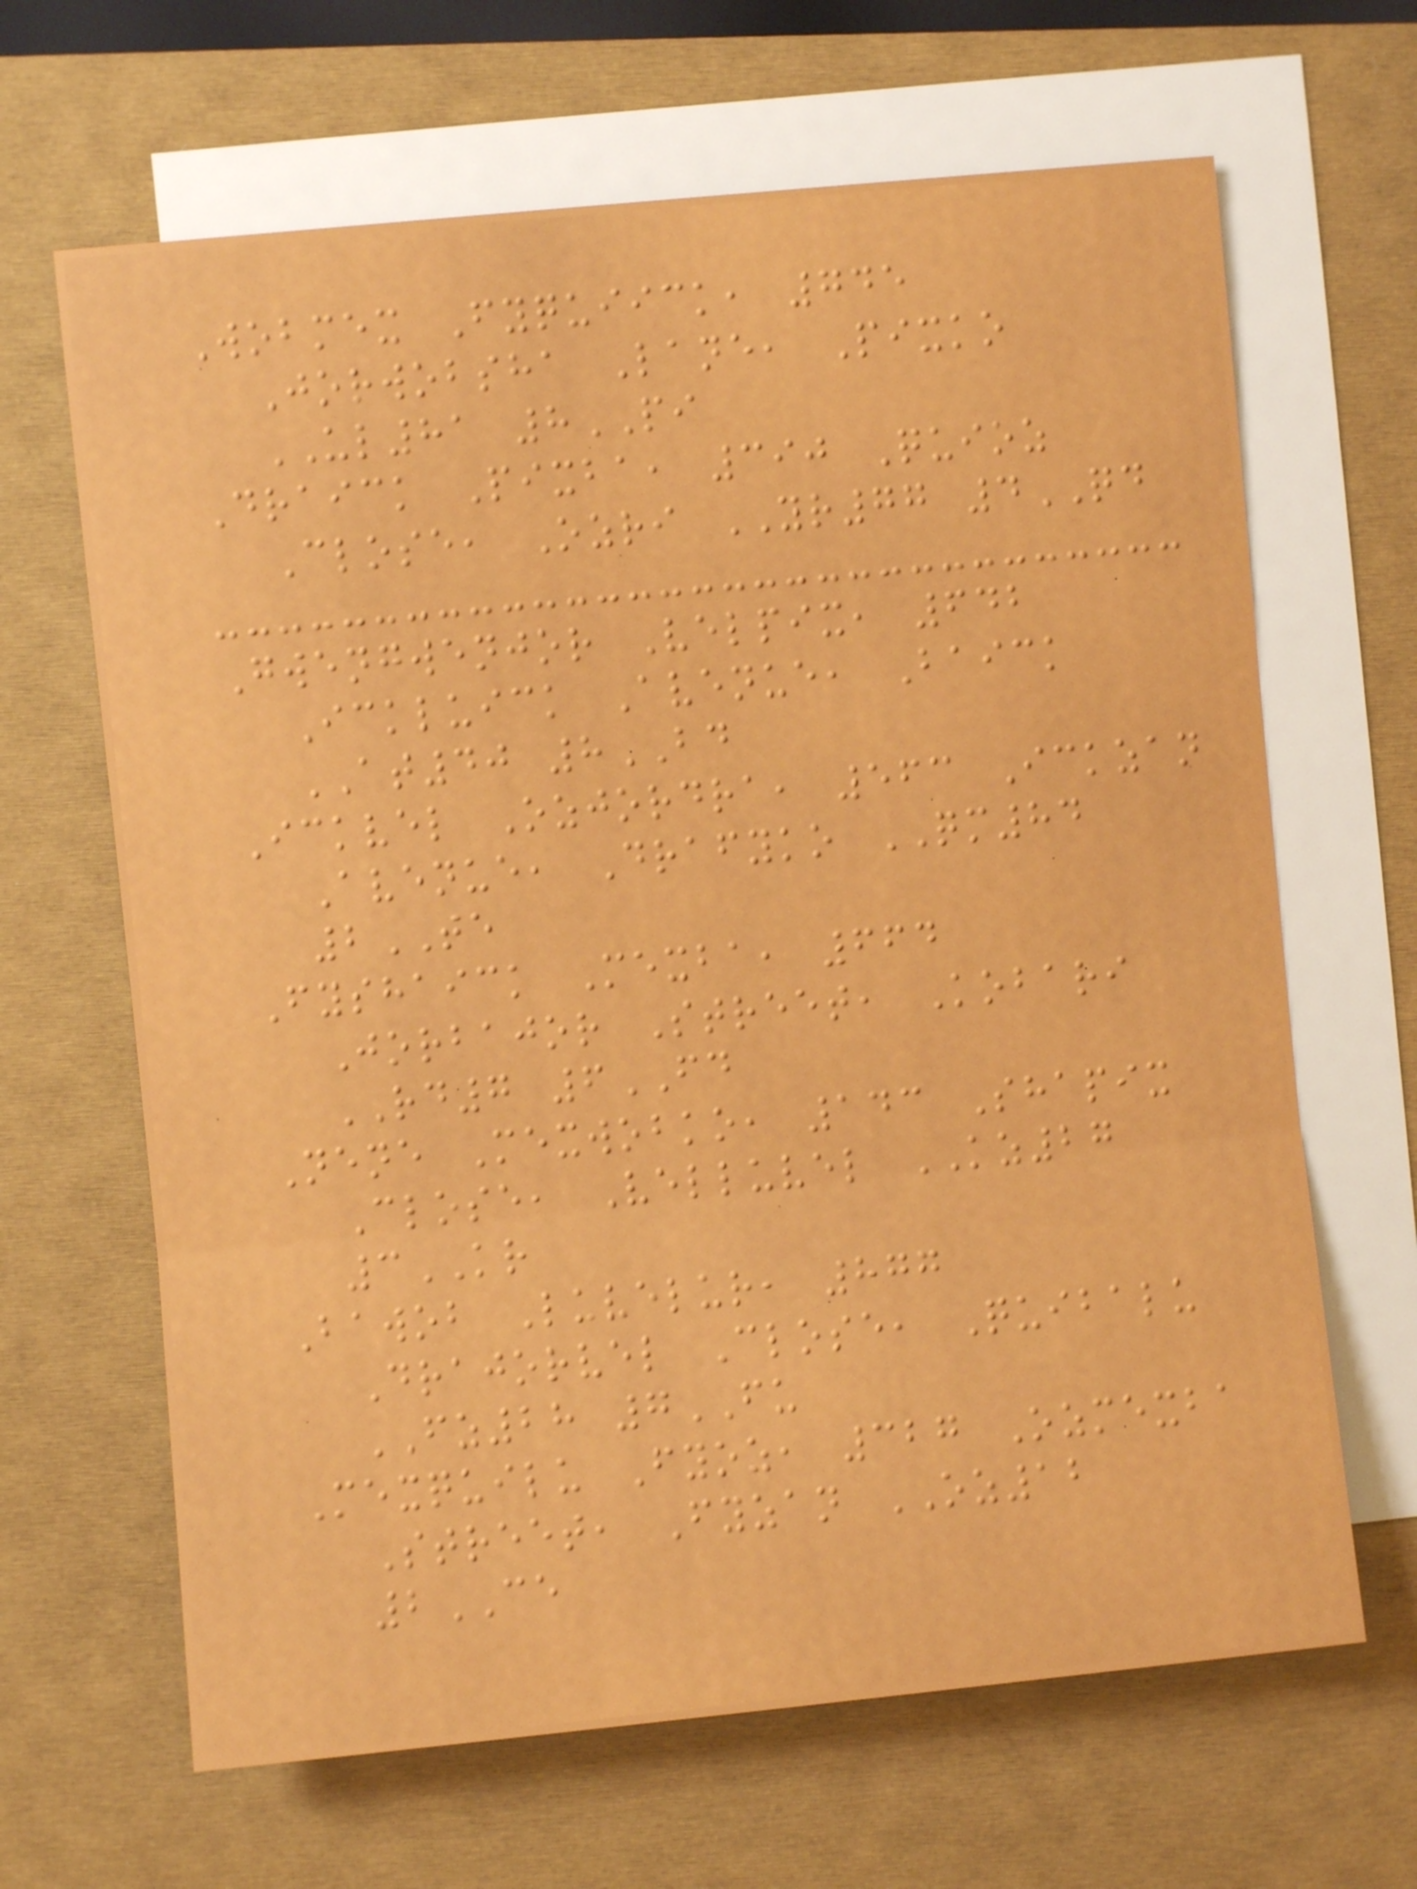Wobmex Fyquiick, 745
Jorwobsha Lane, Pixko
UL81 8PI
Draick Pixba, 390 Quioz
Close, Ozri YR77 4QD
Gwengwenjor Velpix, 642
Ickluick Avenue, Baick
AT40 8BD
Ickvel Ozjordra, 563 Ickzan
Avenue, Drafyko QM84
2TE
Fyshaick Mexba, 664
Jorbajor Street, Kobari
RD7 6FD
Nene Mexwobko, 143 Shapix
Close, Velluvel KZ27
3KR
Bawob Luvelur, 877
Drajorvel Close, Quibalu
FZ28 7FU
Mexquilu Fyoz, 327 Ozmexba
Street, Fyzan OZ12
2CE
